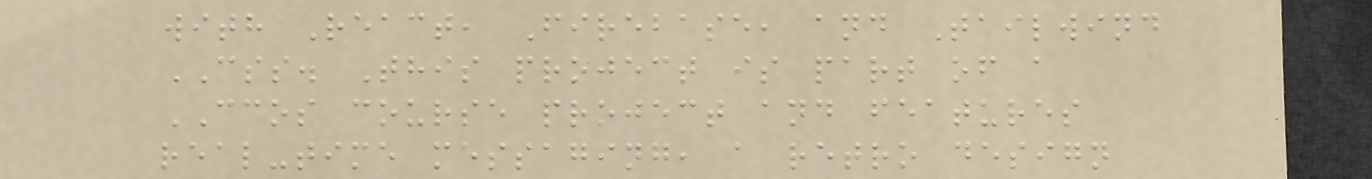with React, Firebase, and Tailwind
CSS. This project is part of a
CCOS course project and features
real-time messaging, a retro design
